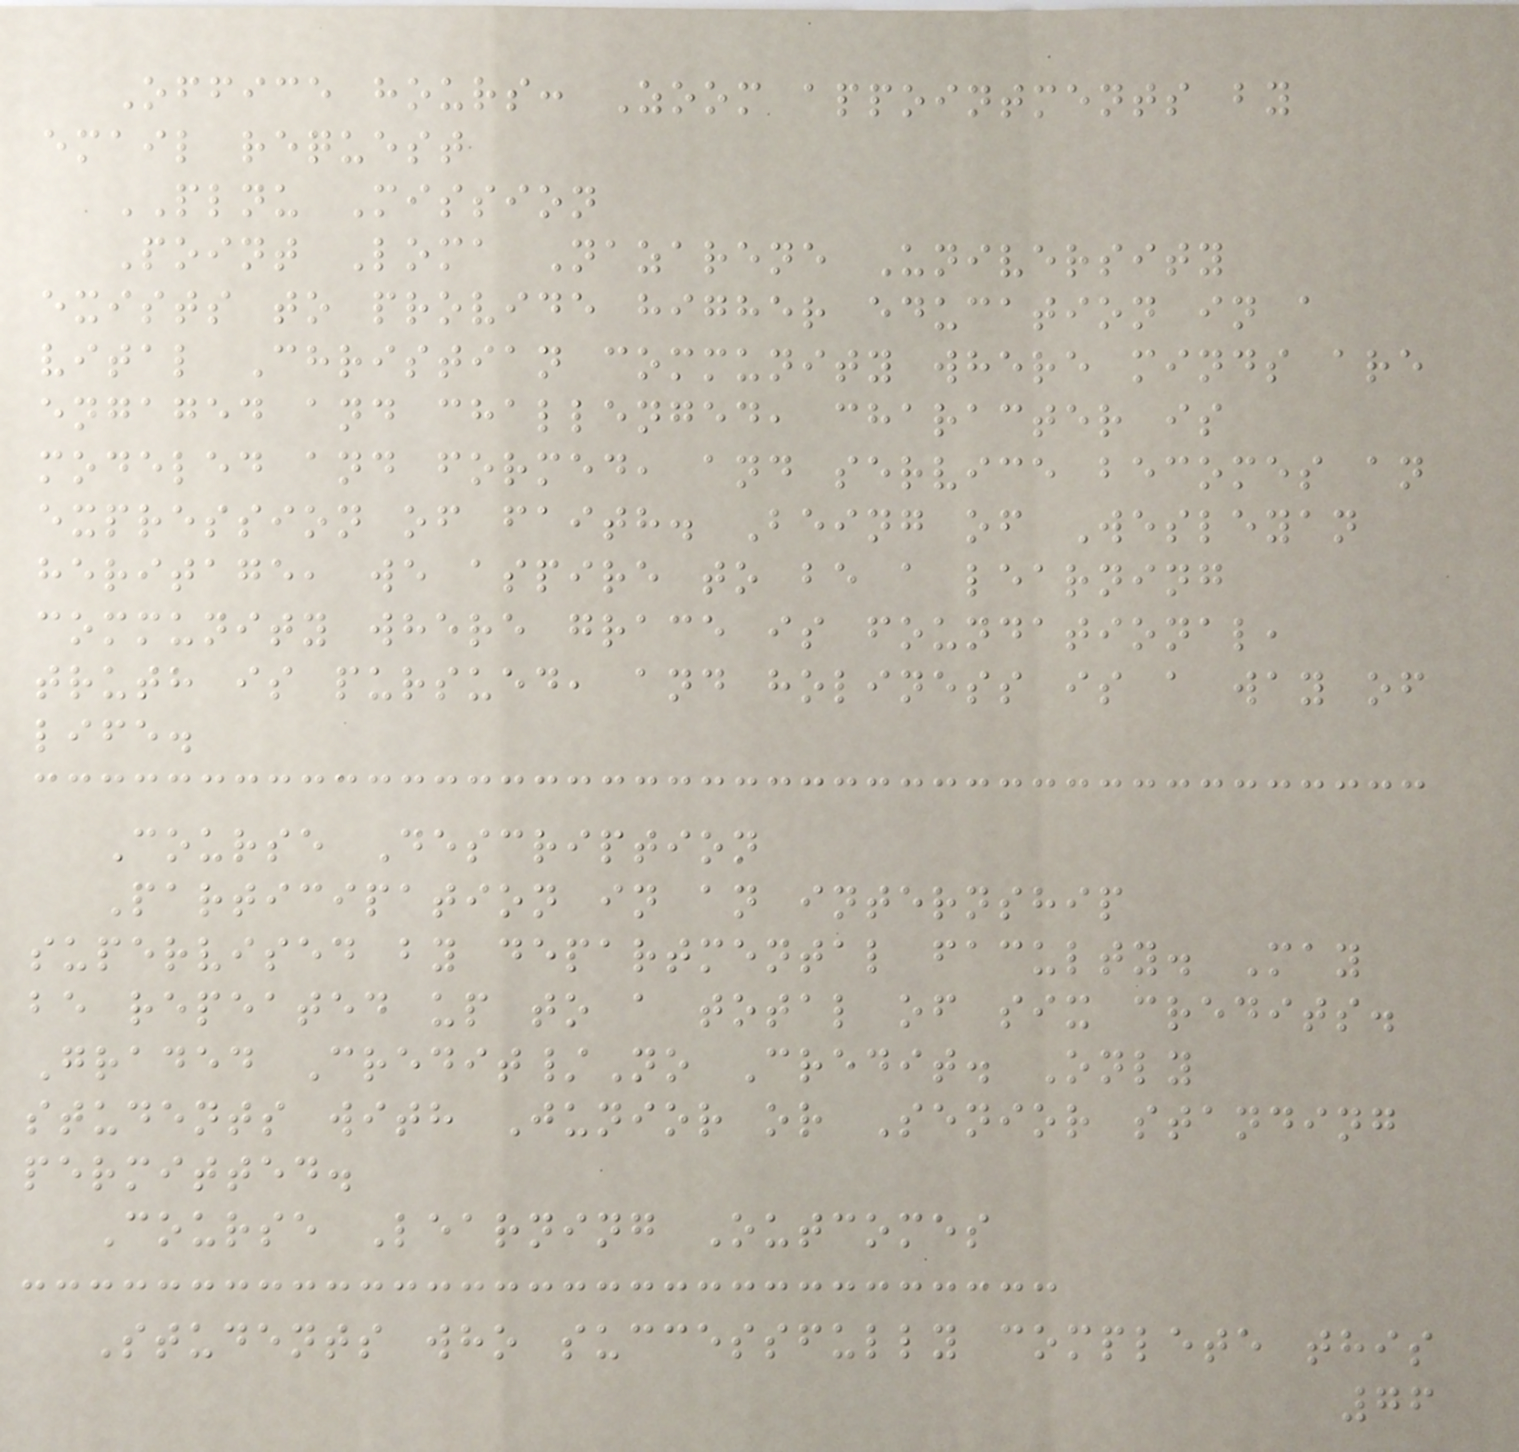Office hours: Zoom appointments by
email request
PLNU Mission
Point Loma Nazarene University
exists to provide higher education in a
vital Christian community where minds are
engaged and challenged, character is
modeled and formed, and service becomes an
expression of faith. Being of Wesleyan
heritage, we aspire to be a learning
community where grace is foundational,
truth is pursued, and holiness is a way of
life.
Course Description
Participation in an internship
supervised by departmental faculty. May
be repeated up to a total of six credits.
Graded Credit/No Credit. Only
students with Junior or Senior standing
permitted.
Course Learning Outcomes
Students who successfully complete this
76
